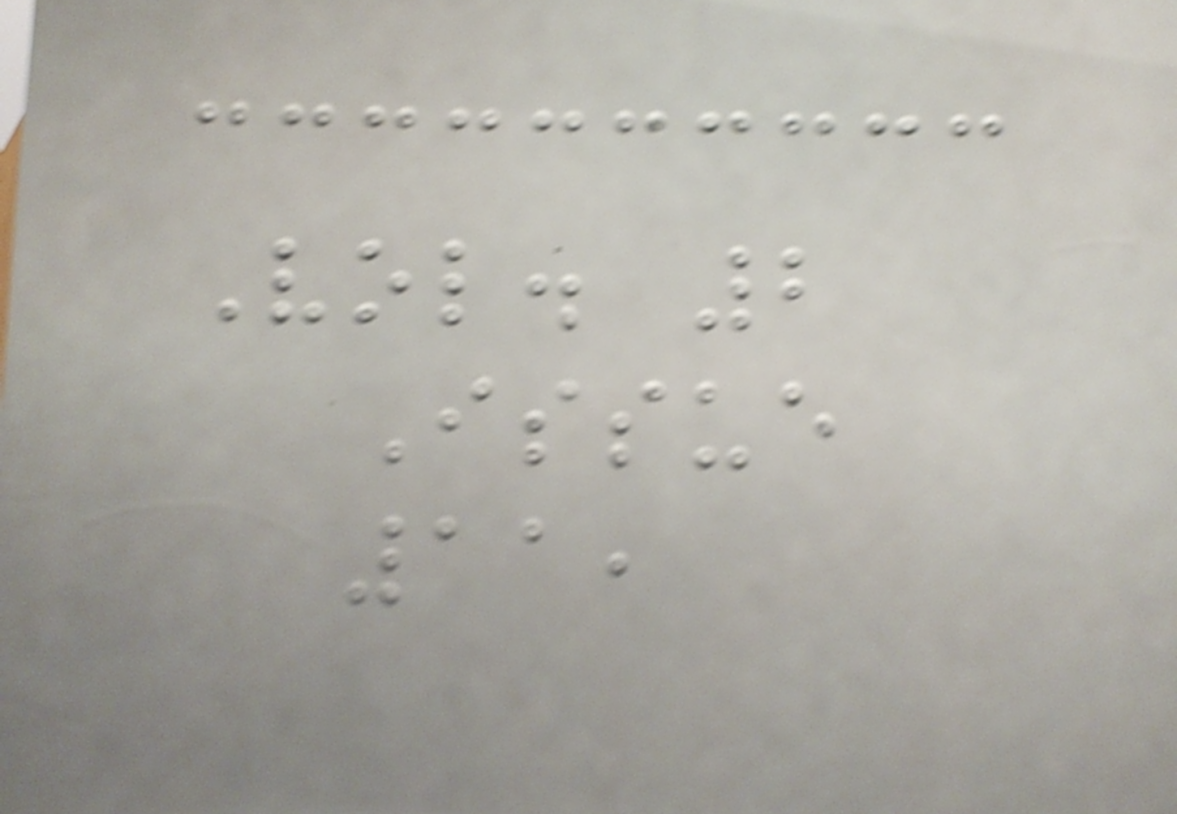Vol. 2
Issue
11,
